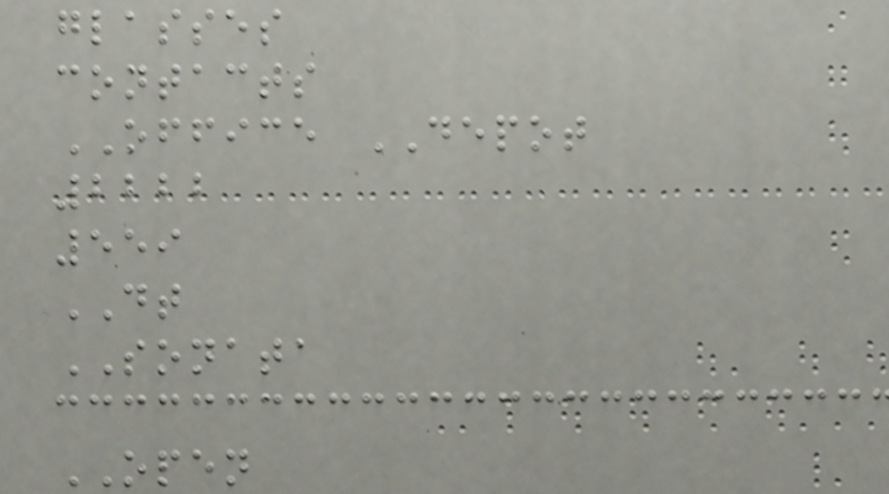glasses
contacts
OFFICE DEPOT
2222
559
DT
SONATA
OPEN
